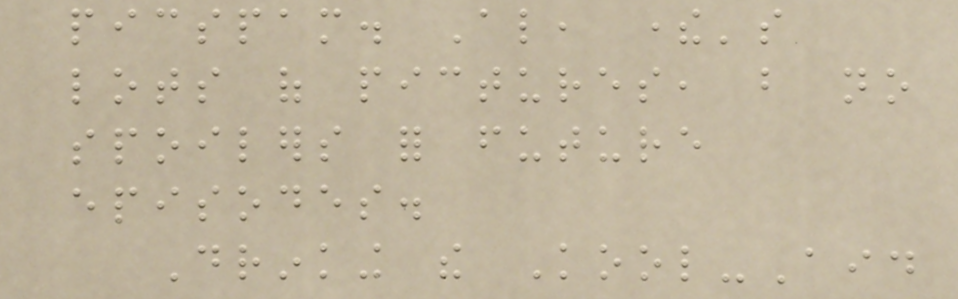picspam. Also, there's
lots of pictures, but no
spoilers for future
episodes.
Drinking the Kool-Aid
